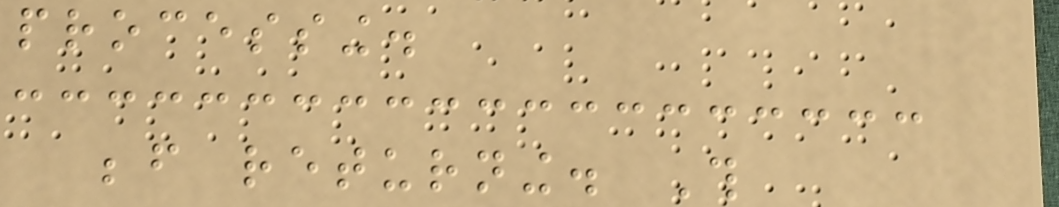processing.
before returning. This
